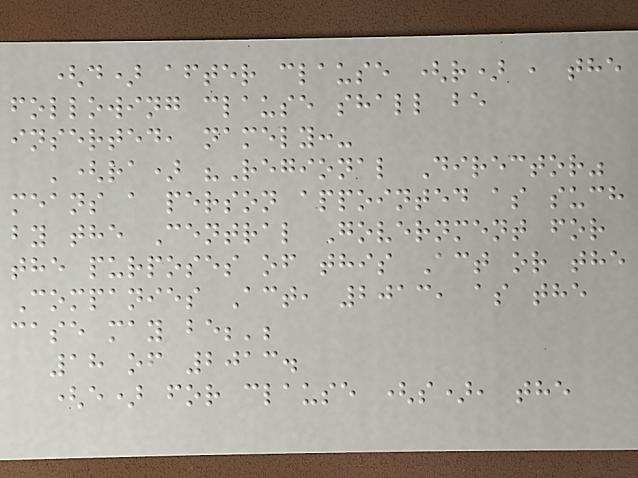(d) after clause (r) , the
following clause shall be
inserted, namely:-
'(ra) "Regional Director"
means a person appointed as such
by the Central Government for
the purposes of this Act or the
Companies Act, 2013, as the
case may be;';
18 of 2013.
(e) for clause (s), the
